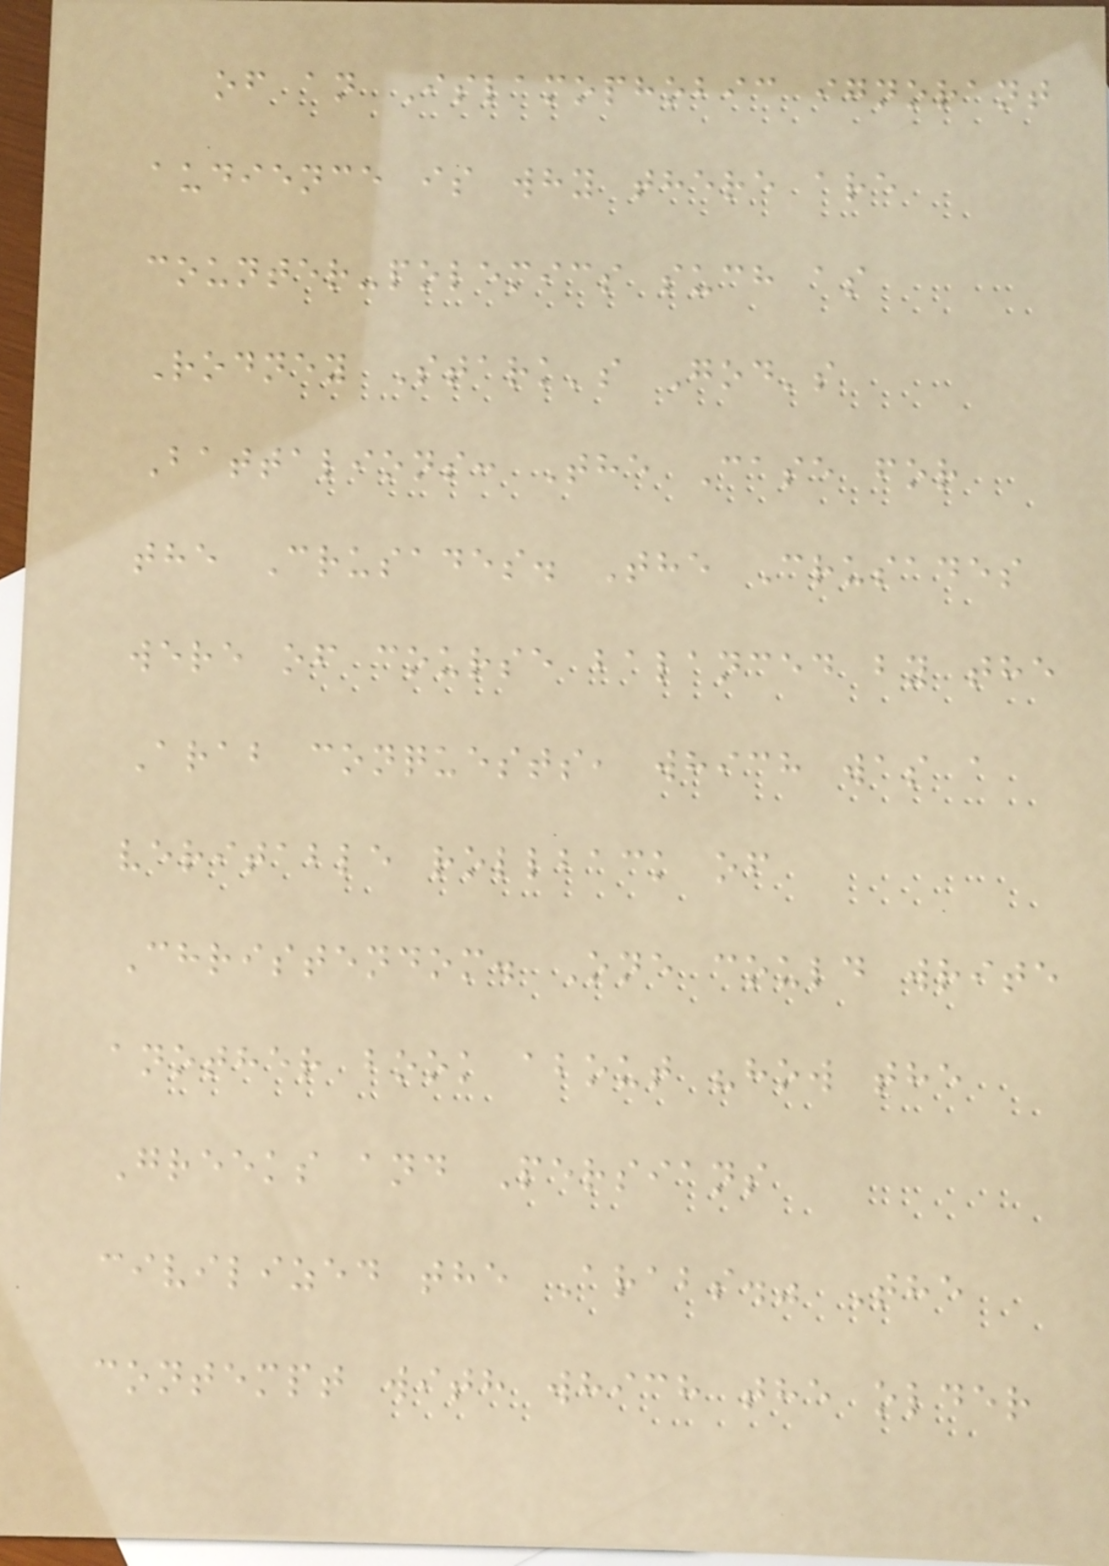of an Islamophobic ignorant
audience is why there are
counter-polemics such as
Rodney Stark's God's
Battalions: The Case for
the Crusades. The Crusades
were of course balanced by the
Arab conquests, which was a
veritable rollback of
Christendom. One could write
another book about "how the
Greeks and Persians
civilized the Arabs." The
contempt with which the older
